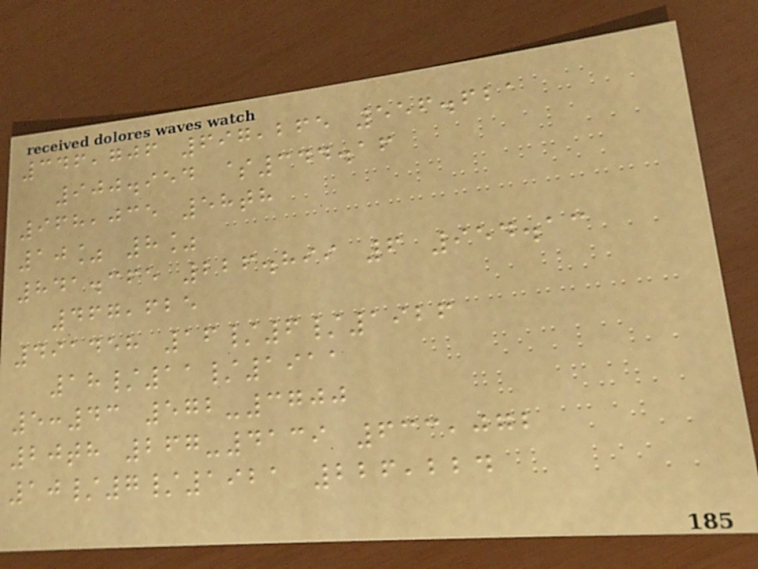346,706 697,265 556.621
900.954 $344.16
968,035 58th
10% 8%
841.365 226.899 6 954.13
467,625
491458 16/6/1926
18/11/1911
5:43 572-3700
20th 267-4139 633,072
10/7/1921 226,224
